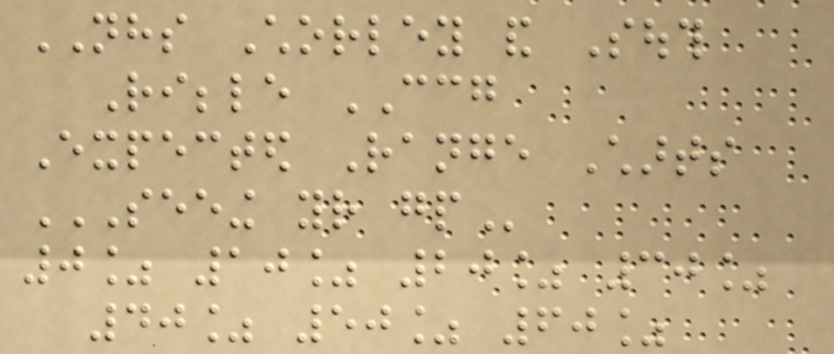NHS Chorley and South
Ribble CCG
Expected Range Charts
SEEING YOUR GP
0% 10% 20% 30%
40% 50% 60%
